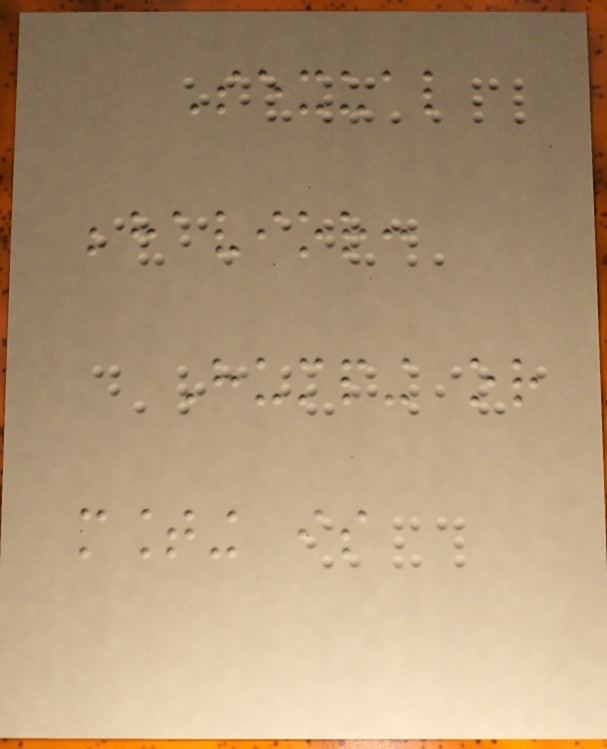Sexual
behavior:
Humping or
mounting is
